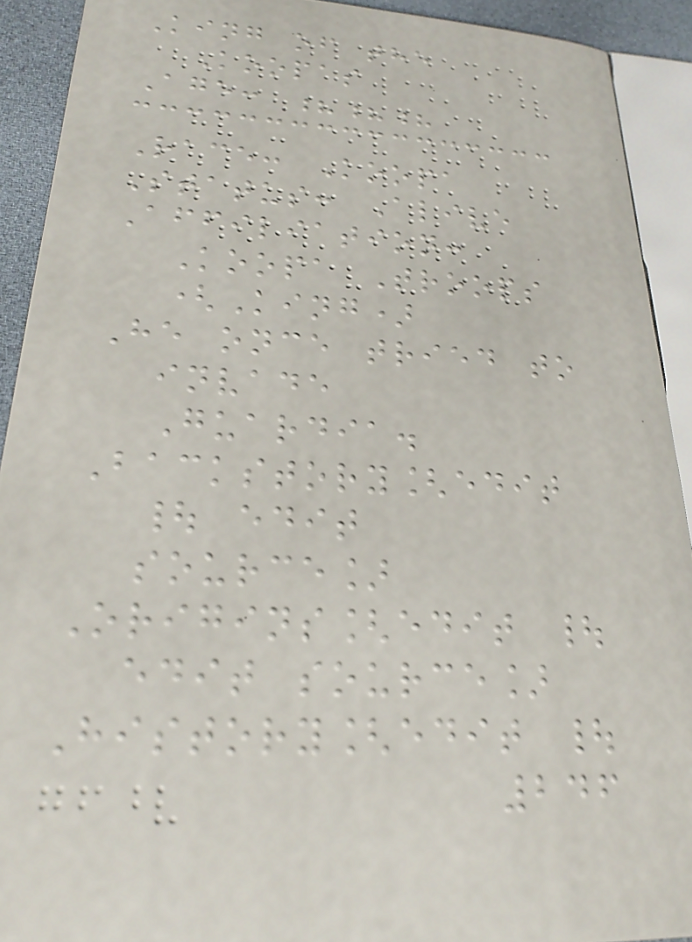King of the
Koopas
Age: ???
Race: Koopa
Status: Alive
Affiliation:
Koopa Troops
(King)
He once tried to
invade
Guardia.
Backstory[edit
| edit
source]
Origins[edit |
edit source]
History[edit |
246
